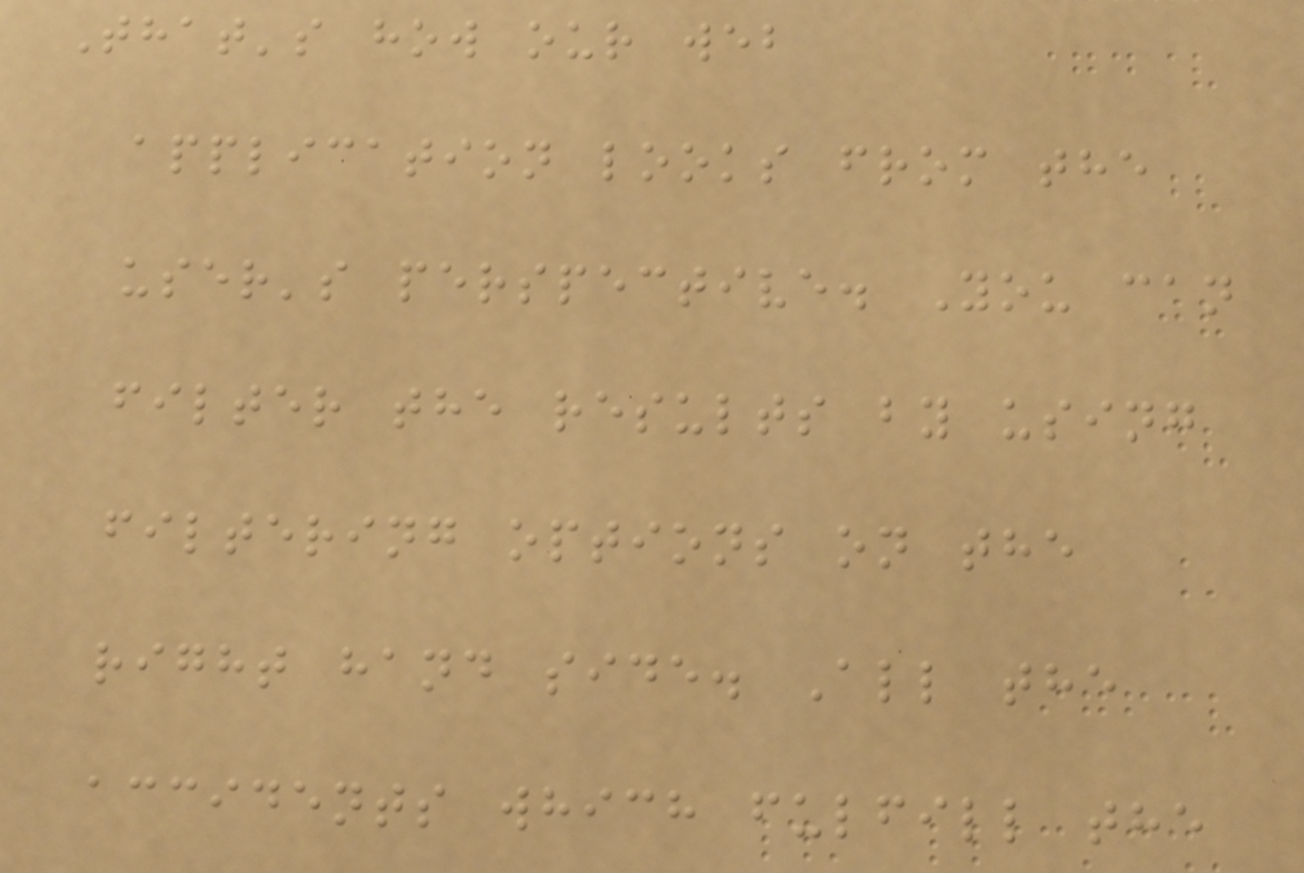That's how our web
application looks from the
user's perspective. You can
filter the results by using
filtering options on the
right hand side. All the
accidents which fulfill the
